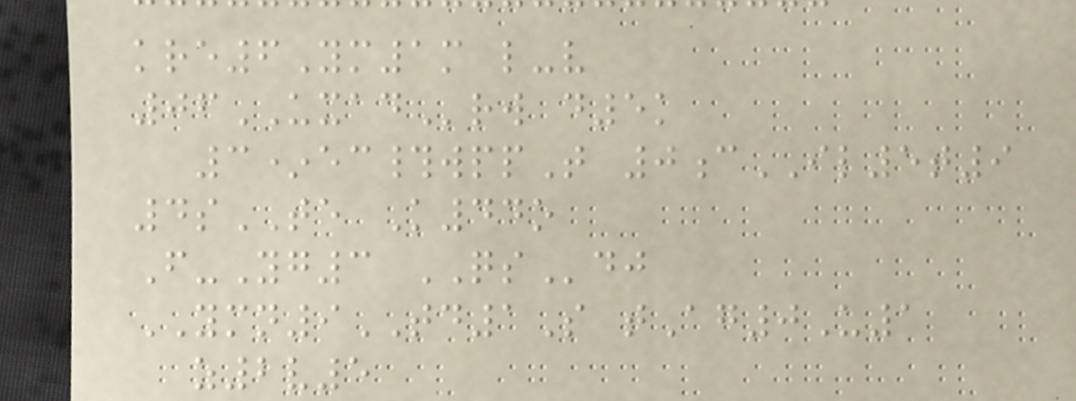kre6Ym1m l-v
06UXADrw d5k
3*ec#wppT 0cIL5t9
4sTE K44o
F-Yg3 QSdj
YMN9TD1S tAg0U1
z2v5
